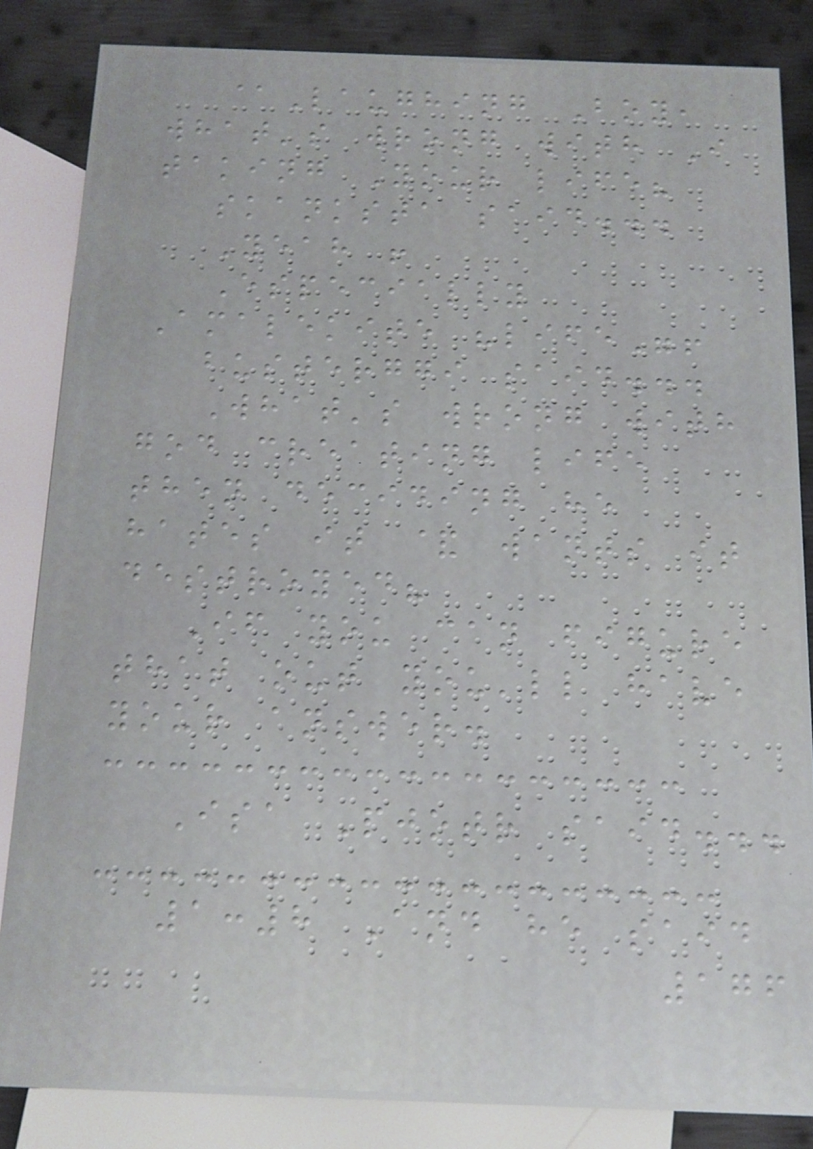@Laughing Boy,
what's wrong with I
taking Your life?
skanksta said...
Yeah !
Especially
Amalekite "life"!
busterggi said...
What's wrong with
god creating life
then deciding he
hates it & wants it
destroyed?
If you can figure
that out you'll have
your answer.
Isa Pjotr said...
1:8 And he said
176
